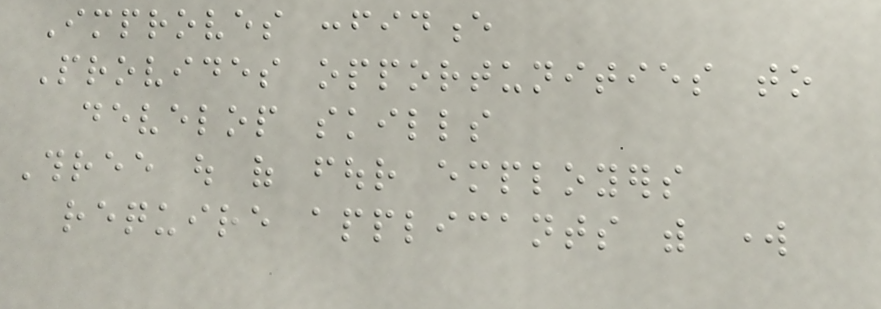Improves confidence
Provides opportunities to
develop skills
Three out of four employers
require applicants with work
